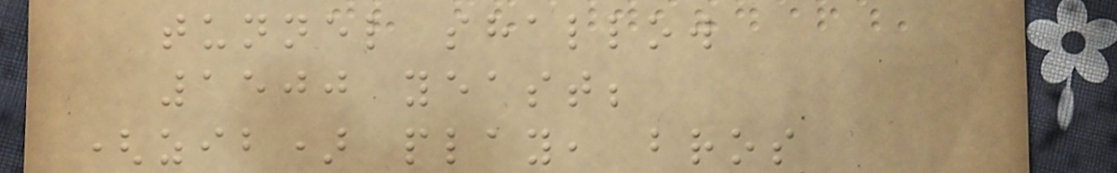tunnel shallow
1500 yeast;
(zib) play, bros
